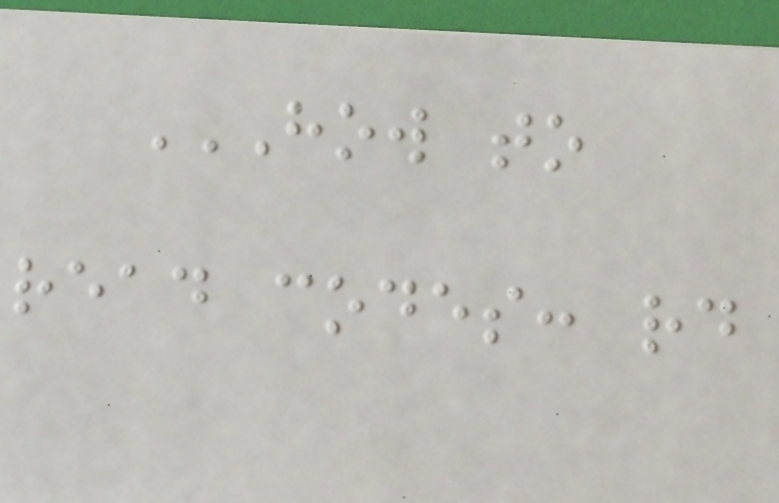HOW TO
READ CODES: RD
